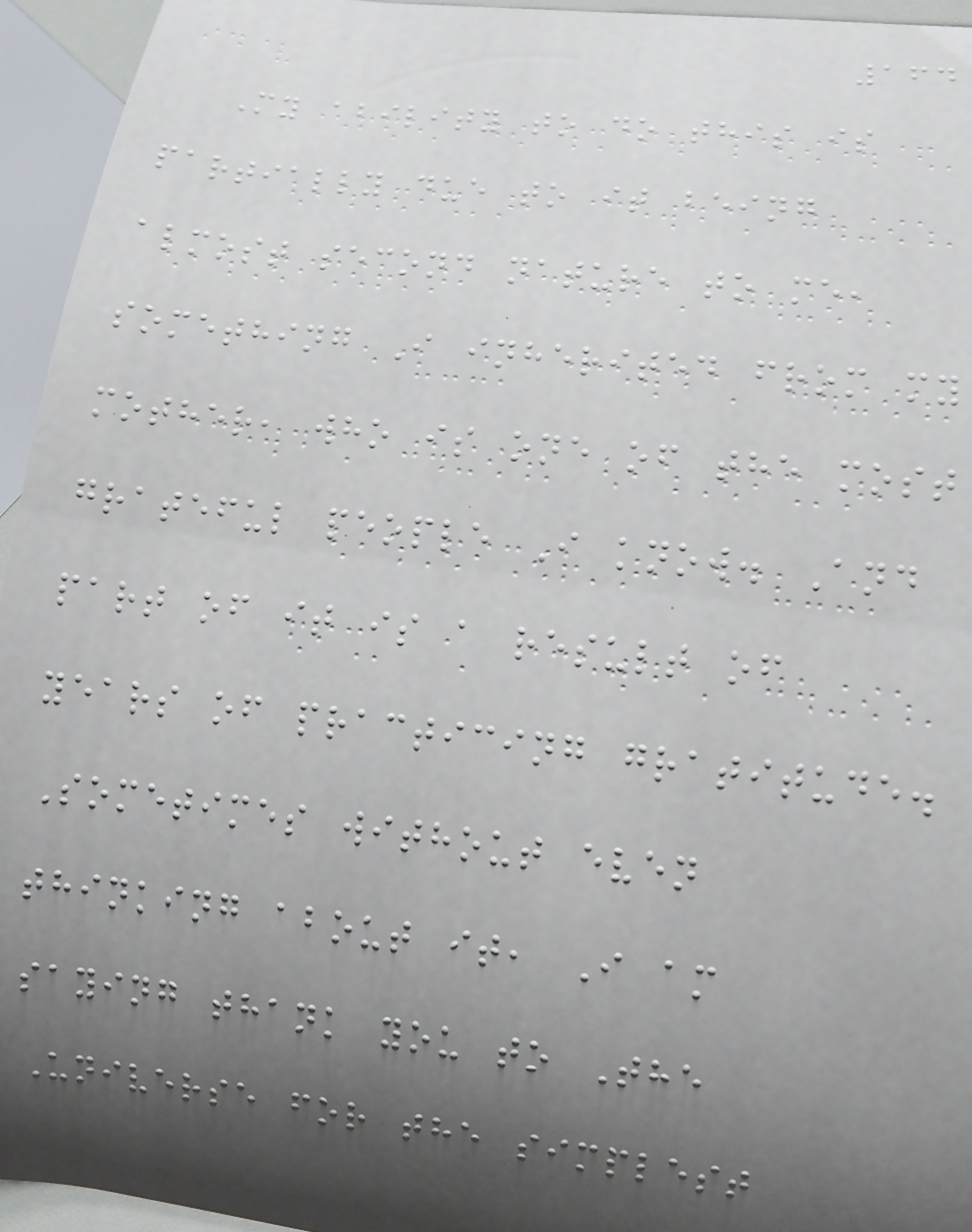164
My ability to do this is
partially due to it being
almost second nature to me,
something I inherited from my
mother, who is one of the most
grateful people I know. And
part of it is a result of
years of practicing gratitude.
Sometimes without even
thinking about it, I am
saying thank you to The
Universe for the simplest
